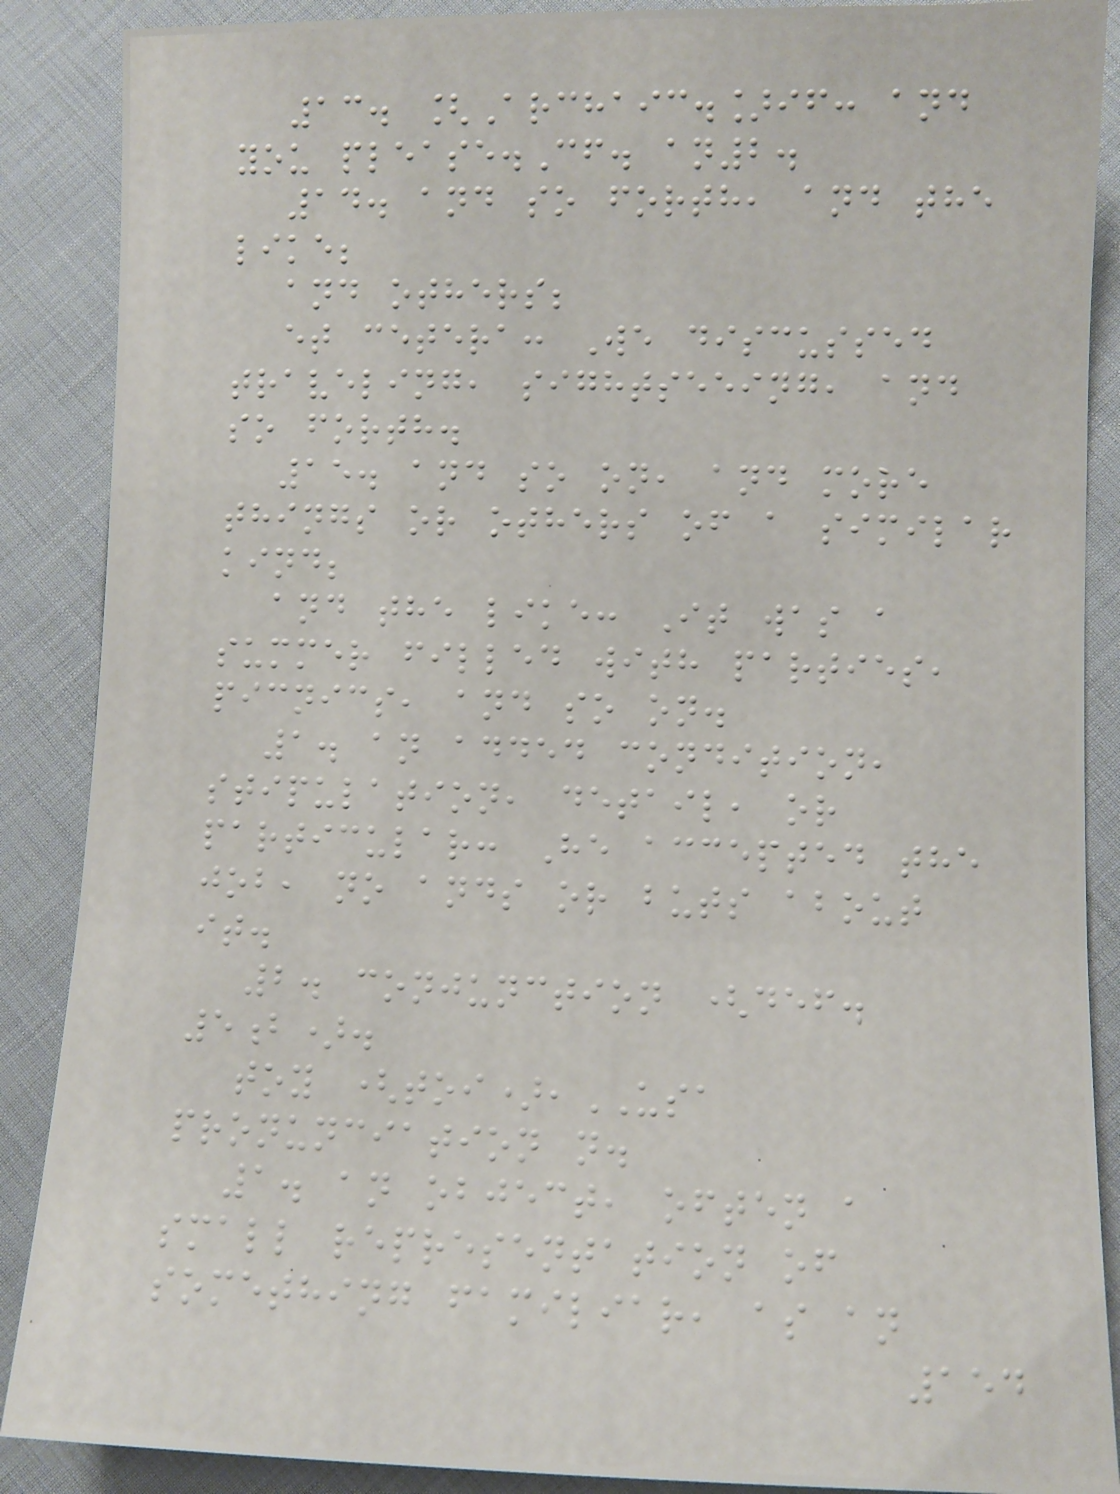13. [Archaic.]if: and
you please.Cf. an2.
14. and so forth, and the
like;
and others;
et cetera: We discussed
traveling, sightseeing, and
so forth.
15. and so on, and more
things or others of a similar
kind;
and the like: It was a
summer filled with parties,
picnics, and so on.
1. an added condition,
stipulation, detail, or
particular: He accepted the
job, no ands or buts about
it.
2. conjunction (def.
5b).
toy (toi),USA
pronunciation n.
1. an object, often a
small representation of
something familiar, as an
154
